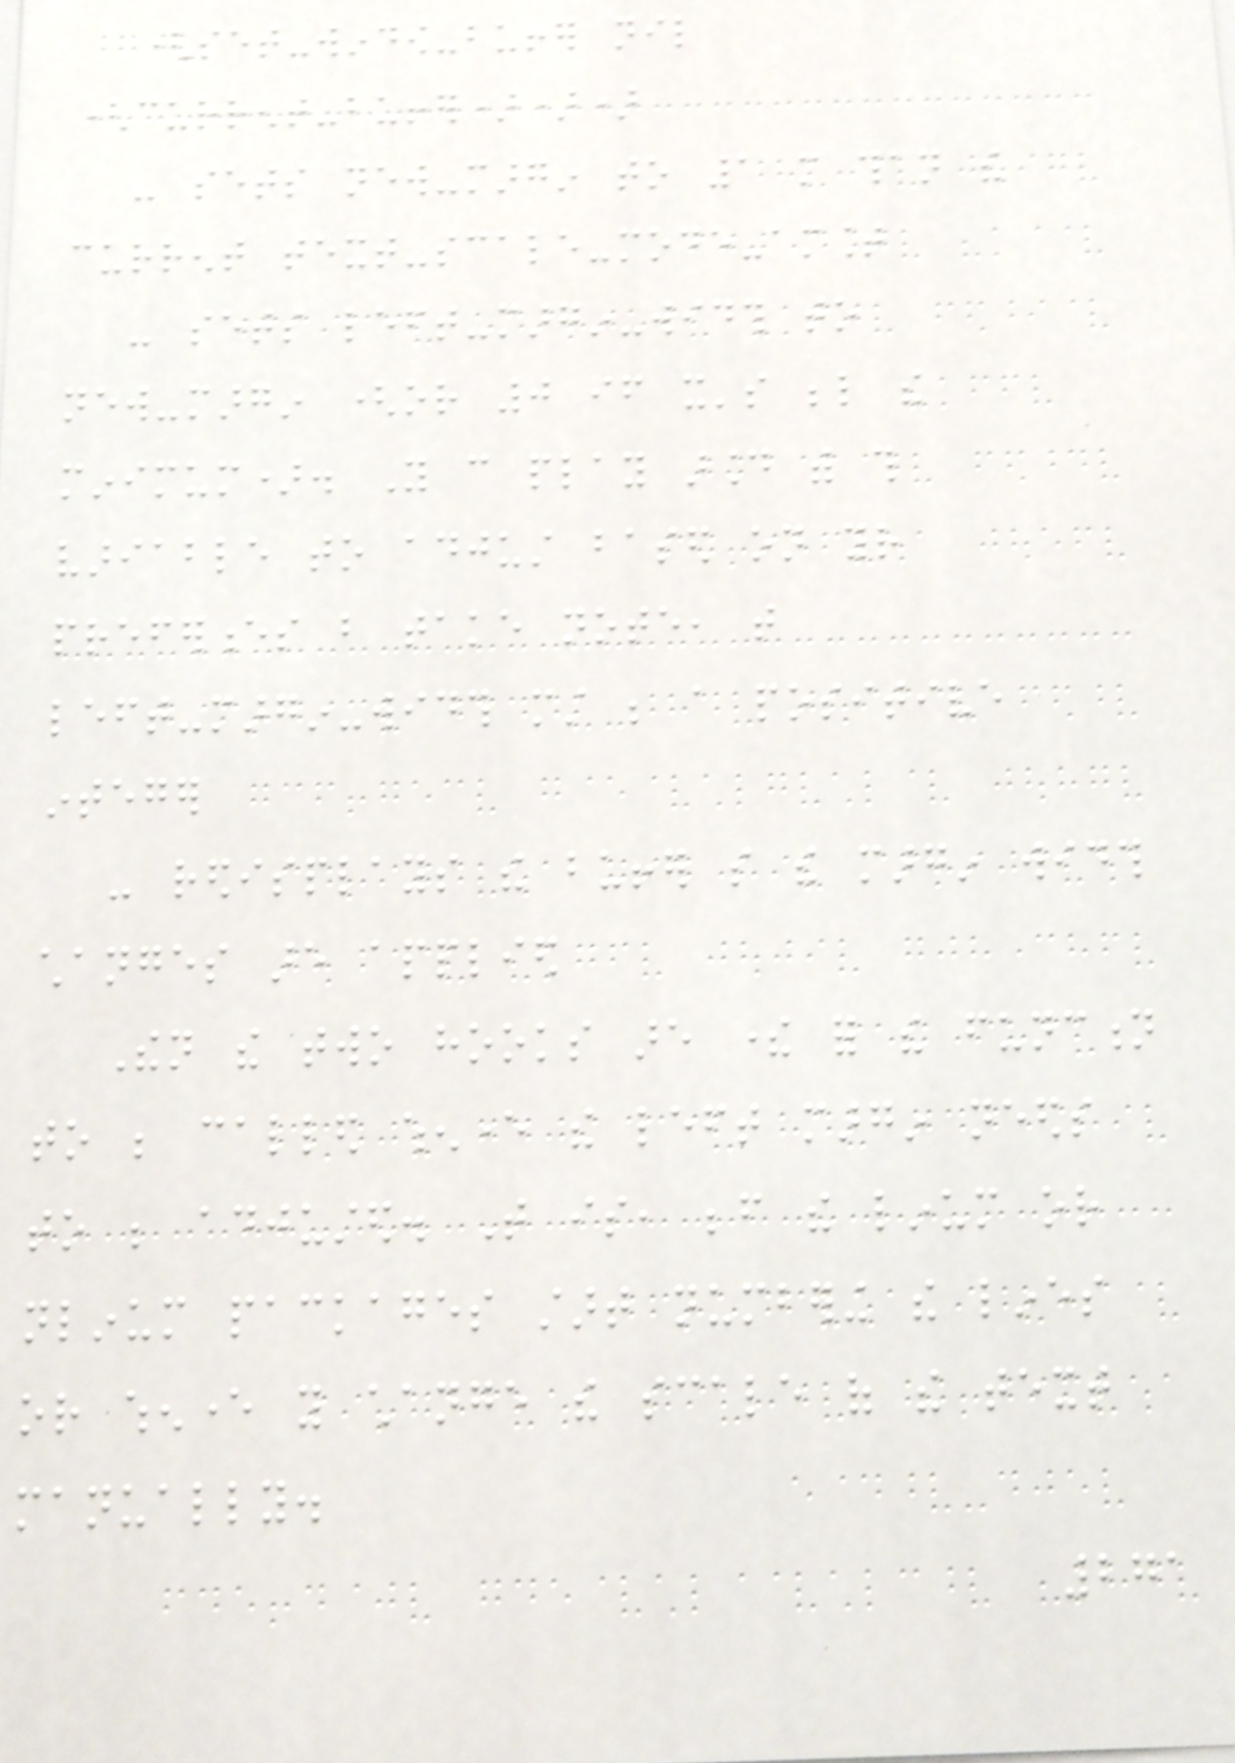(set-window-buffer nil
(current-buffer)))
- sets new-margin to 1 more than the
current text-scale-mode-amount
- sets left-margin-width to
new-margin (or 0 if it's below the
minimum). You can play around with this
variable to adjust based on your
preferences but take note, that
left-margin-width must be a positive
integer
- redisplays the buffer so the margin width
changes are applied
Then the two hooks are there for the function
to be called whenever the left margin needs
to be adjusted. That is, before the linum or
nlinum packages start numbering the lines
or whenever you change the scale of the text
manually.
271
